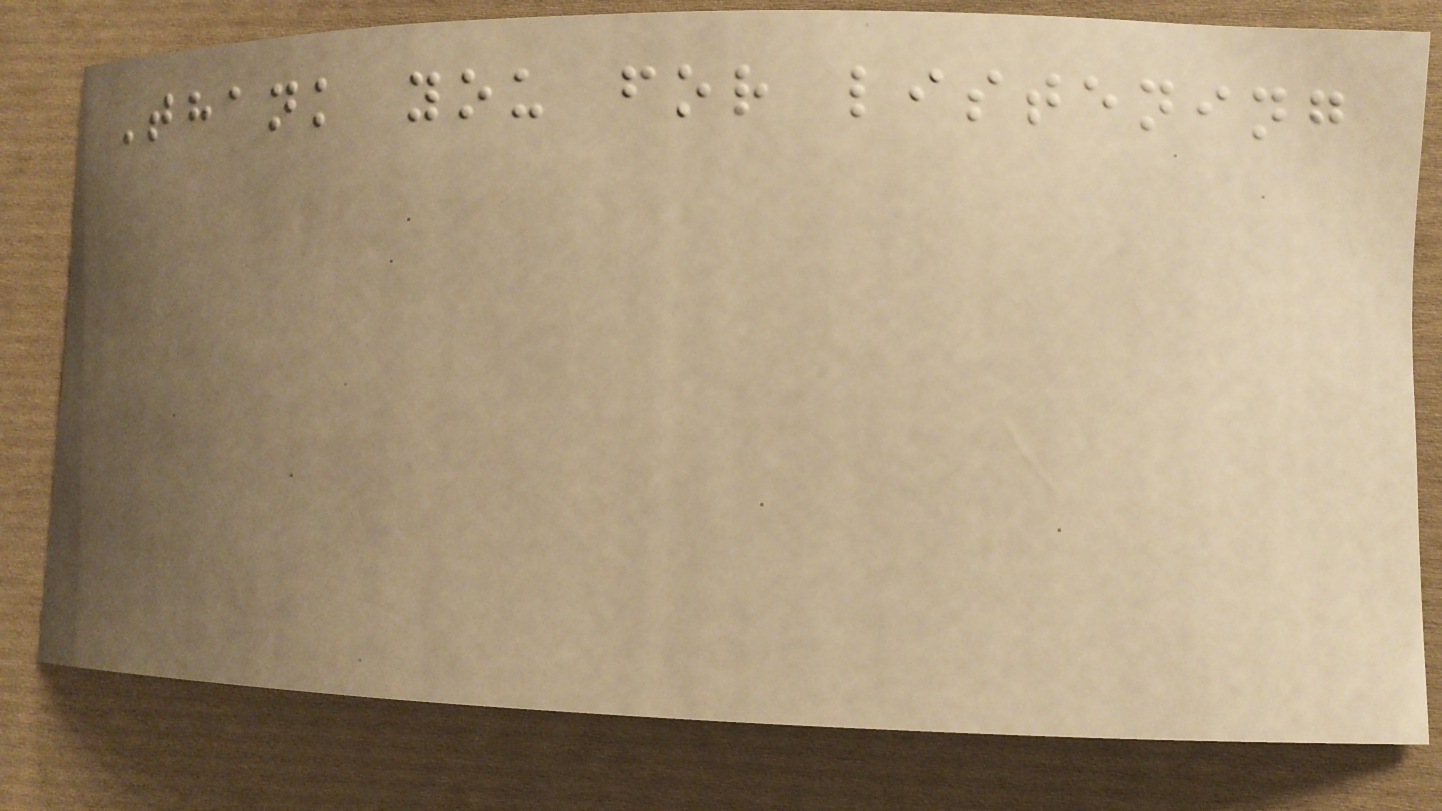Thank you for listening
